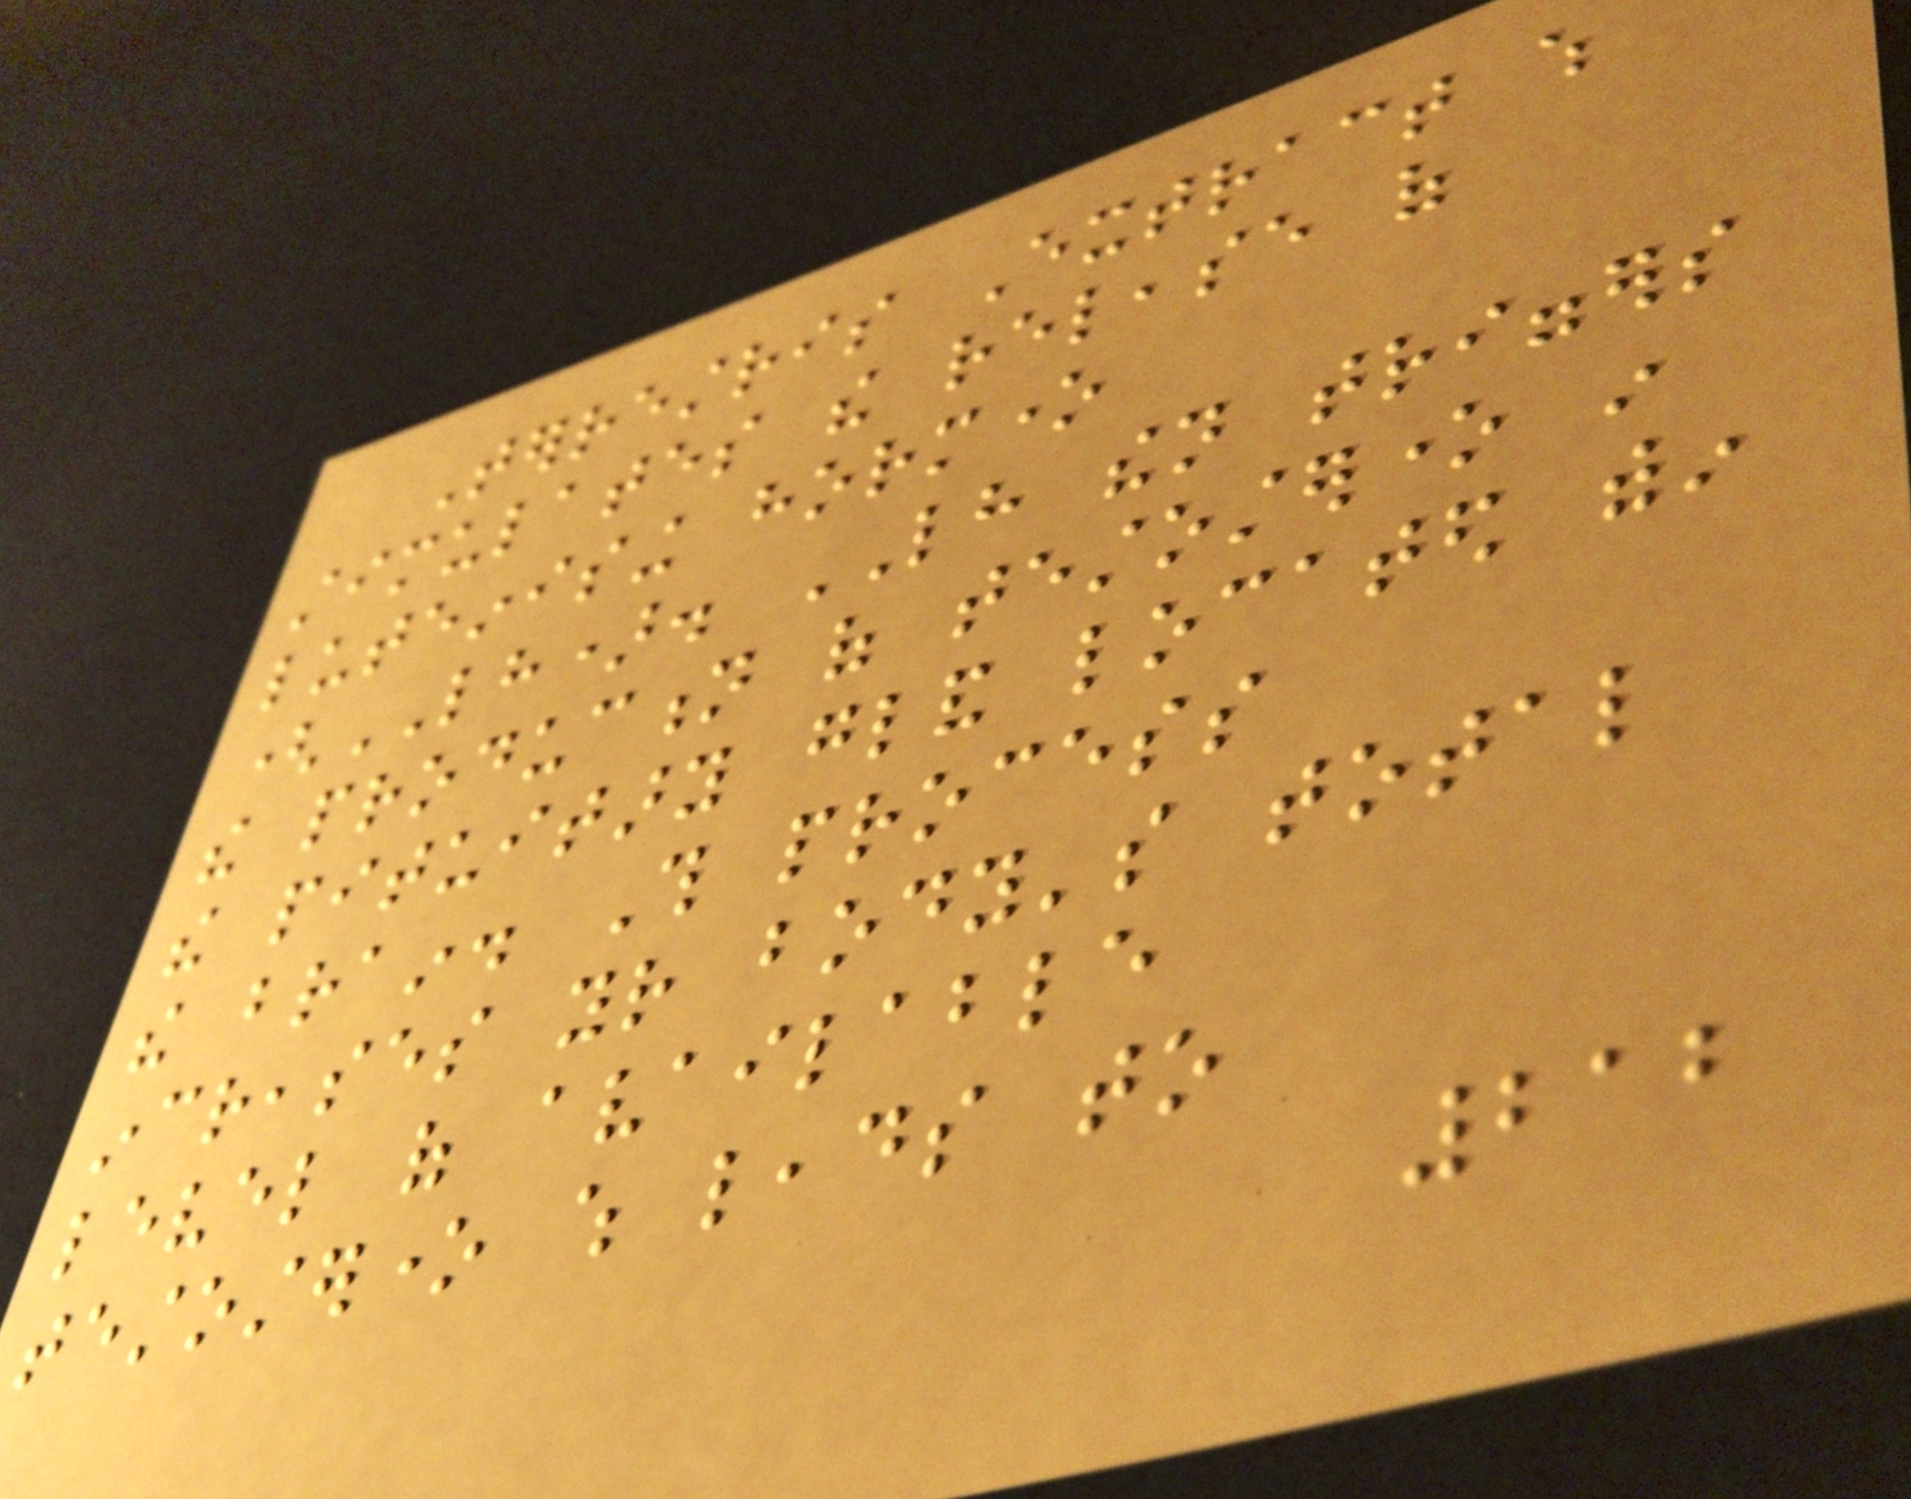Terrestris Extract which
stimulates the release of
luteinising hormone
(LH). LH then triggers
the production of testosterone in
the pituitary gland located within
the brain. This process
increases your body's total
level of available
testosterone which leads to
212
